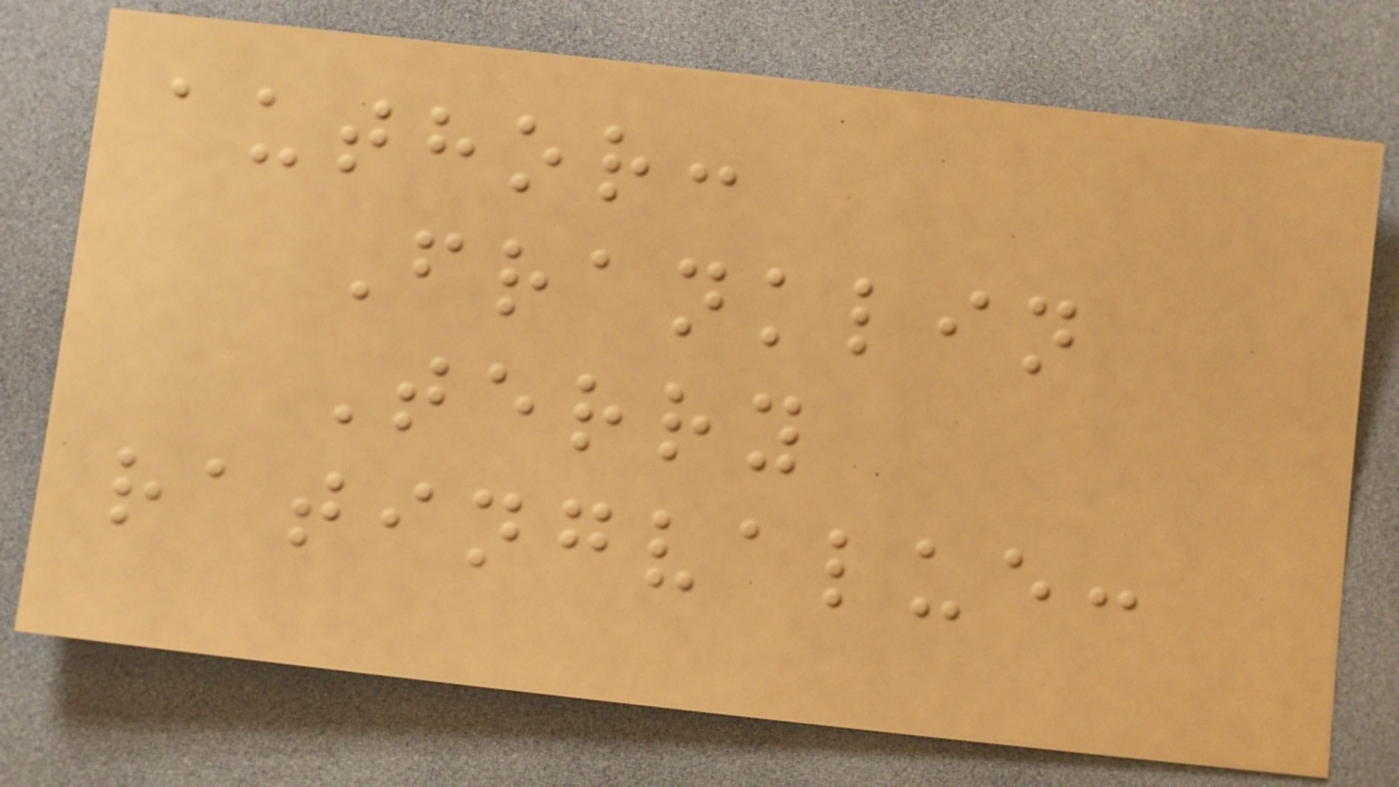author:
Franklin
Terry
ratingvalue:
